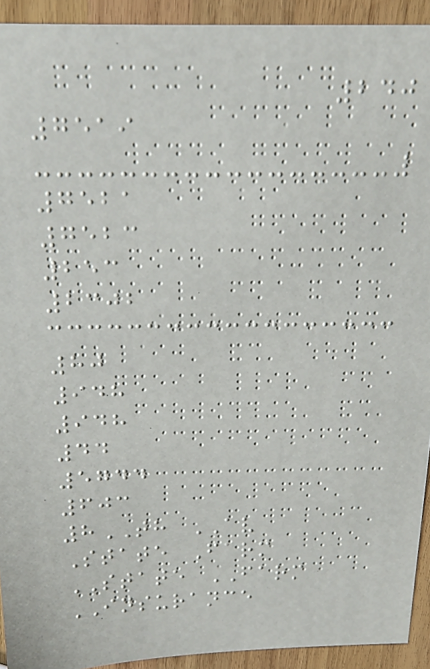240
7519
7521
7523
253
2302
80
948
948
44
5744
603
8TH AV
State Farm
STATE FARM
INSURANCE
